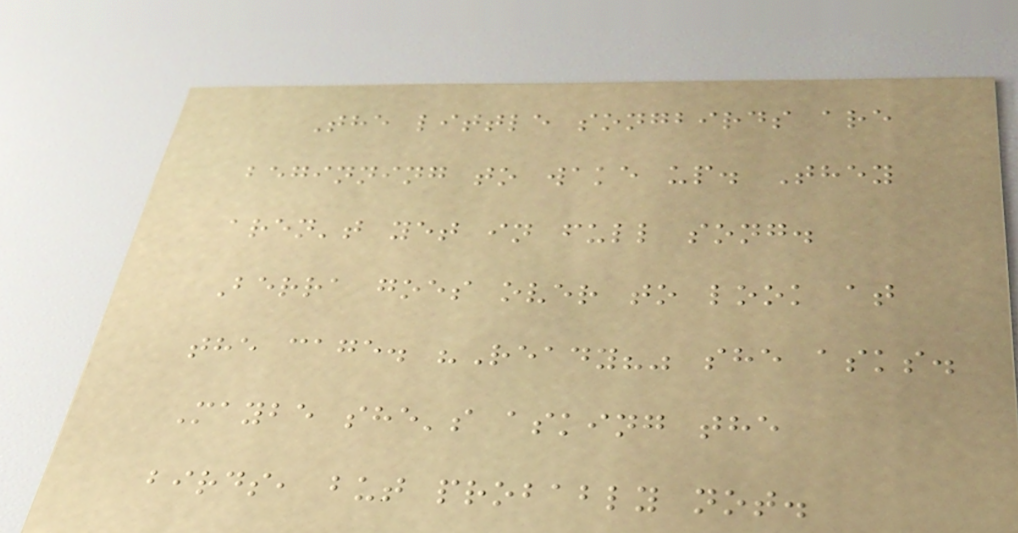The little songbirds are
beginning to wake up. They
aren't yet in full song.
Berra goes over to look at
the cage. "Ready?" she asks.
Maybe she's asking the
birds, but probably not.
